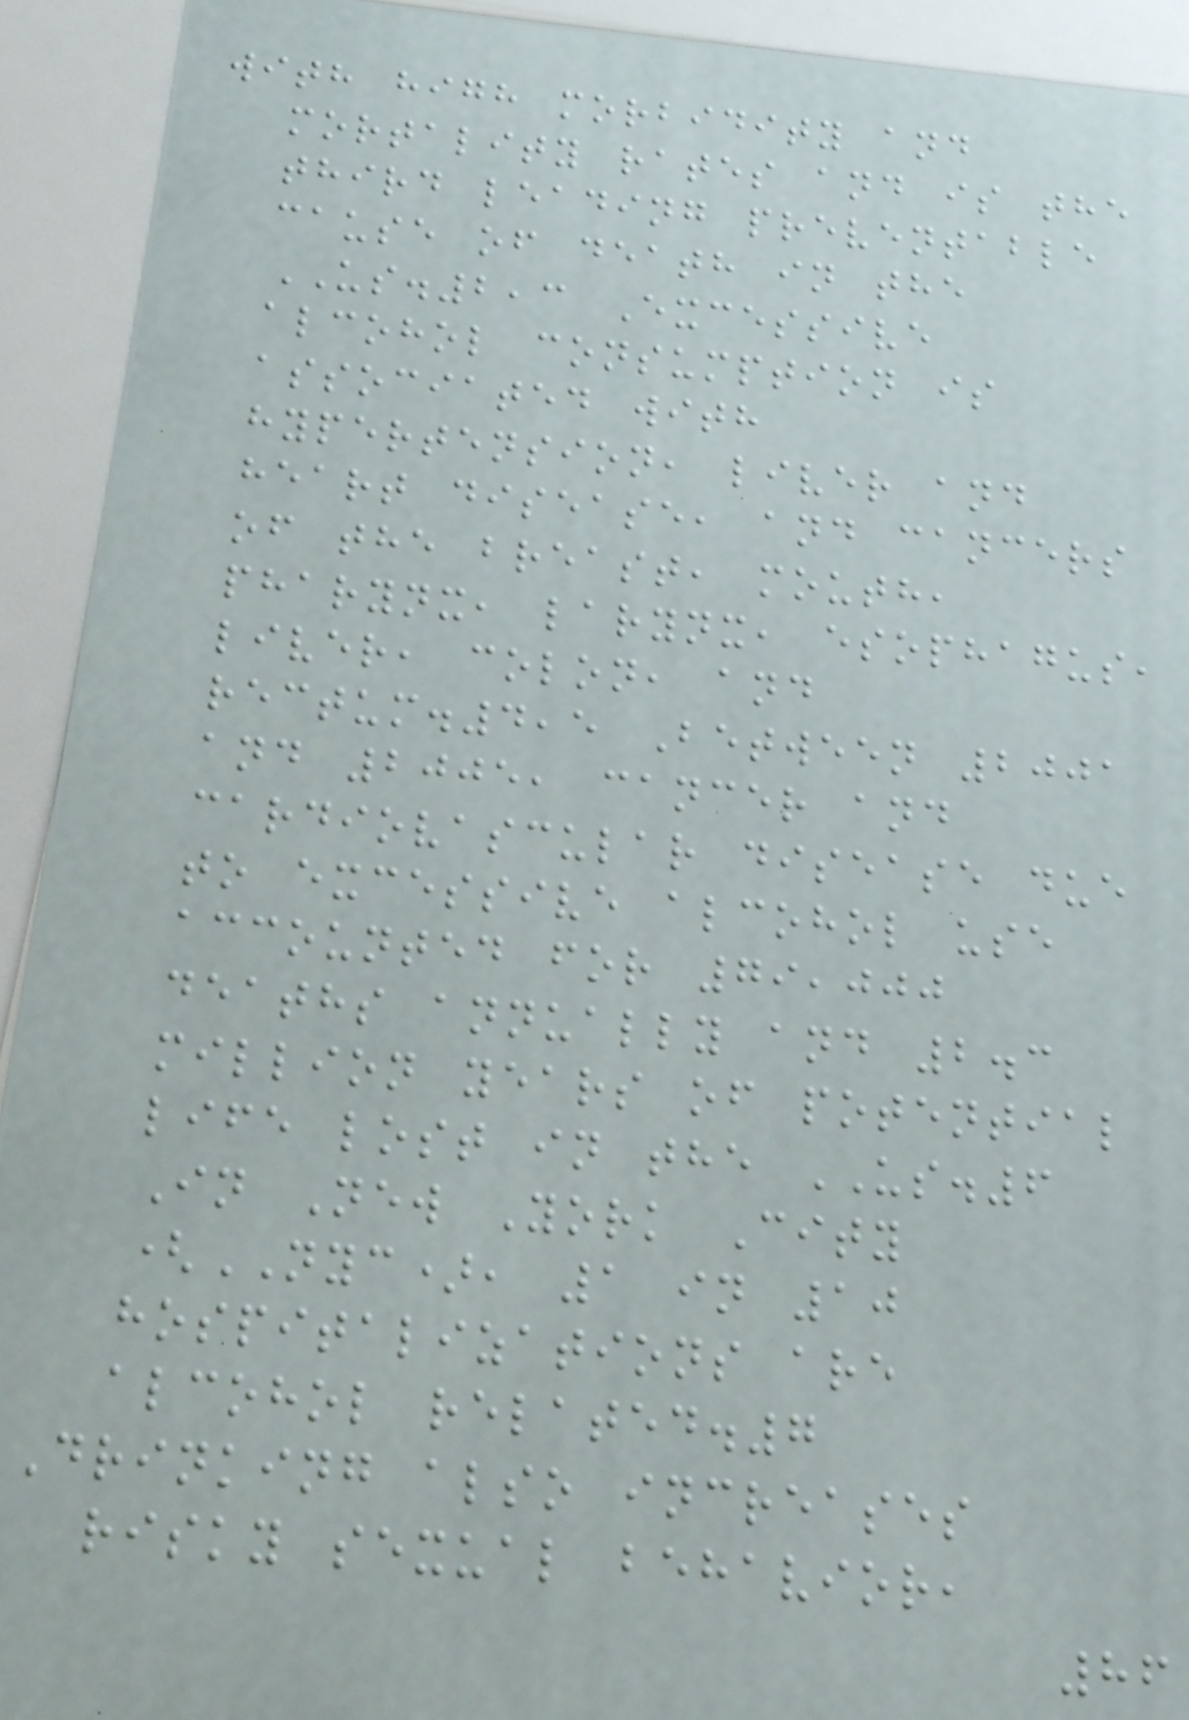with high morbidity and
mortality rates and is the
third leading preventable
cause of death in the
US.2,3 Excessive
alcohol consumption is
associated with
hypertension, liver and
heart disease, and cancers
of the breast, mouth,
pharynx, larynx, esophagus,
liver, colon, and
rectum.4,5 Between 2001
and 2005, cancer and
cardiovascular disease due
to excessive alcohol use
accounted for 79,000
deaths annually and 2.3
million years of potential
life lost in the US.6
In New York City
(NYC), 1 in 10
hospitalizations are
alcohol related.7
Drinking also increases
risky sexual behavior,
86
